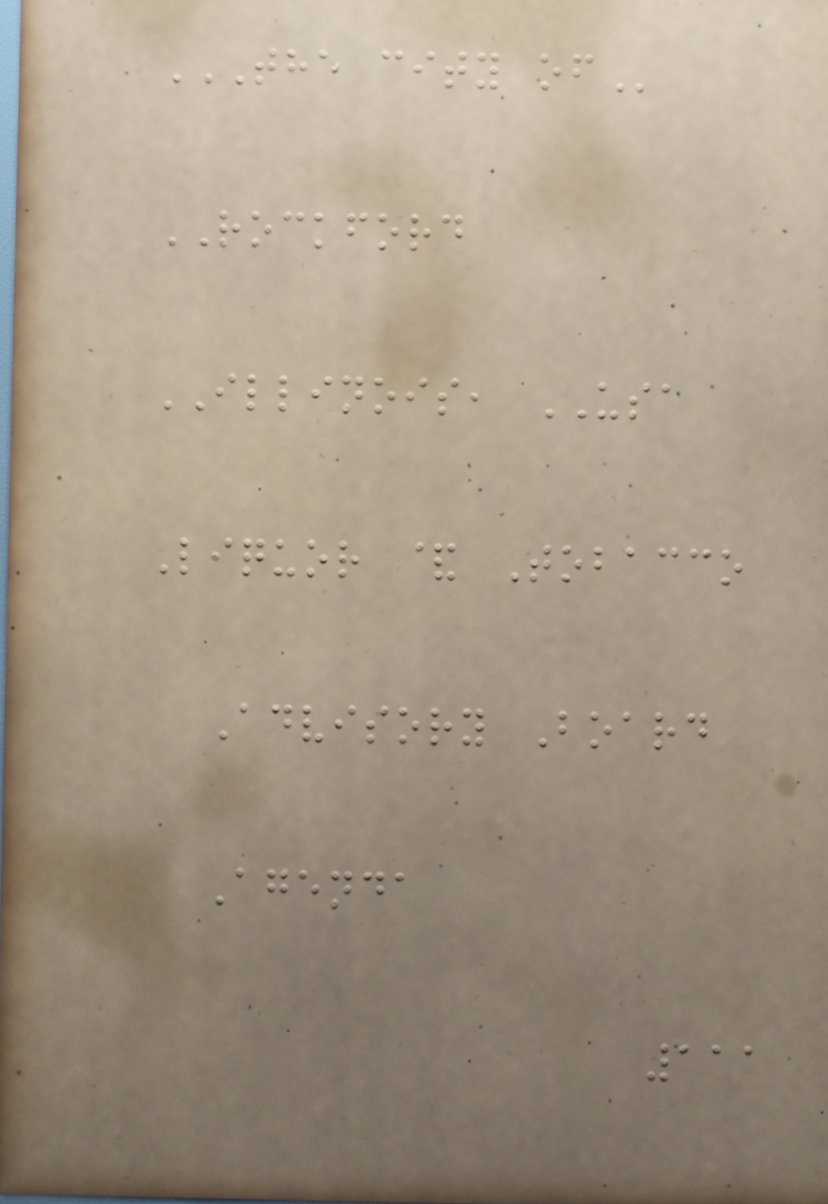THE CITY OF
ROCKFORD
ILLINOIS, USA
Liquor & Tobacco
Advisory Board
Agenda
111
